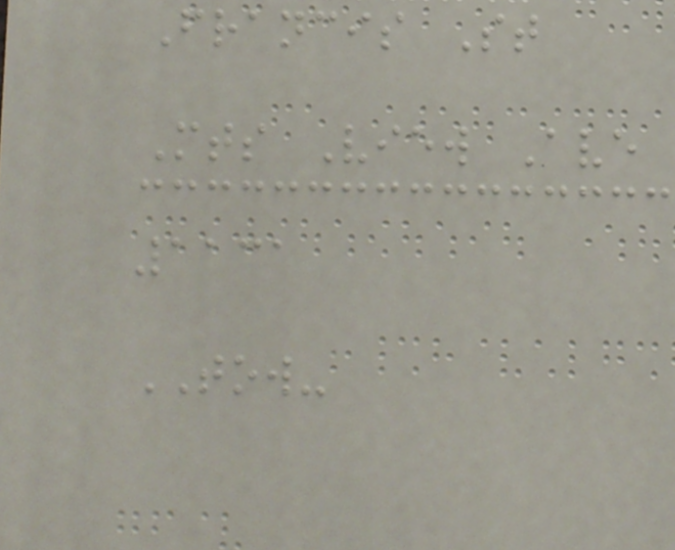Francis St
Mts View Ave
1131
TOW-
